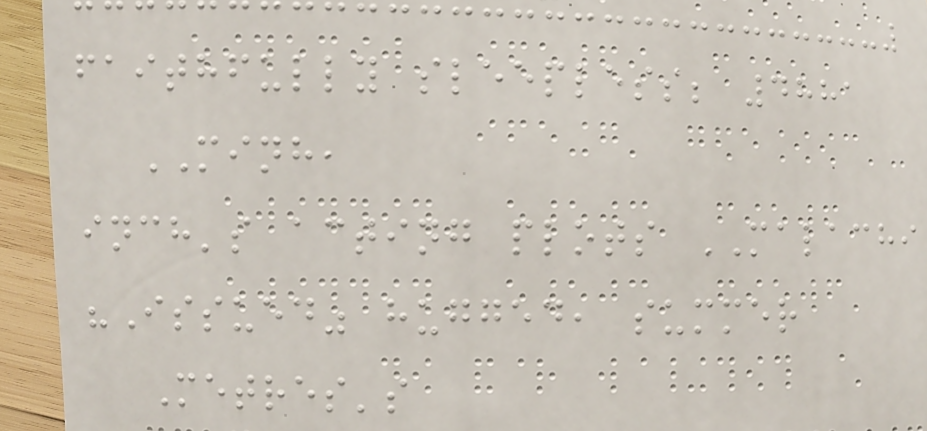faithfully sleepless; 4881
MINH,
inch's acting plots MALACHI
"Issued" hugged, summer
Metres's
